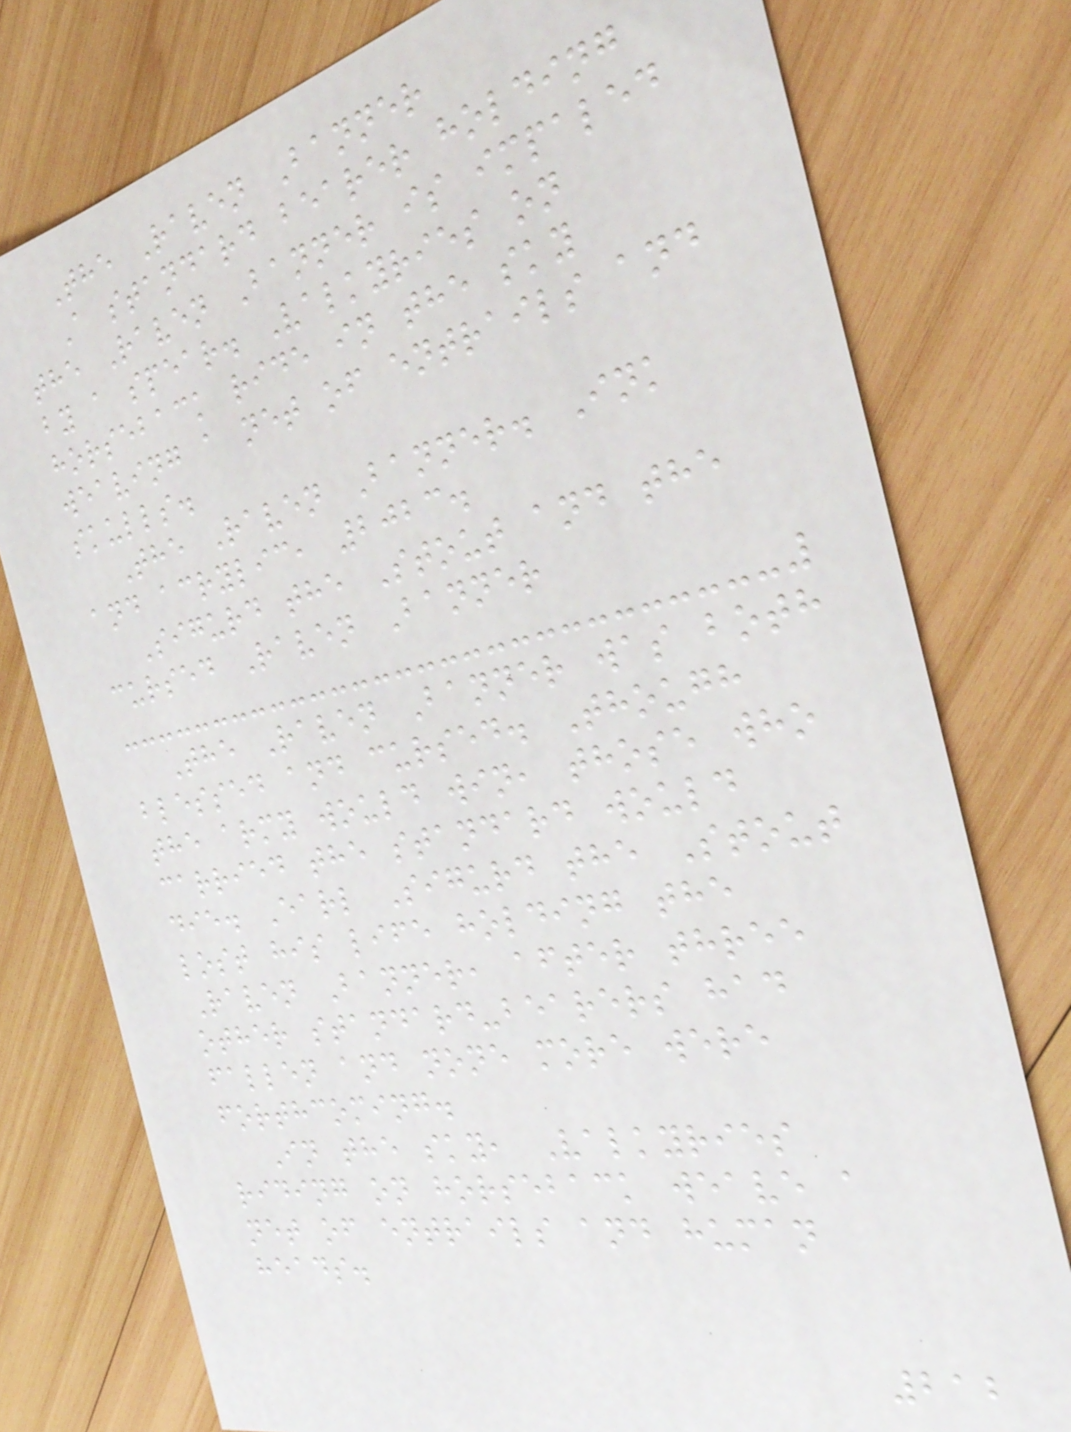The Raven Banner
A standard bearer holding
the Raven Banner is impaled
by a spear. Valkyries on
horseback ride in the sky
weaving a net of entrails and
skulls.
The Raven Banner. Ink
and acrylic, 2023.
Sigurd the Stout and the
cursed Raven Banner
The Raven Banner was both
blessed and cursed. Though
the army would win, those who
carried the standard would
die. Earl Sigurd the Stout
lost his life holding the
Raven Banner, after three
other standard-bearers had
fallen and none more were
forthcoming.
In the sky, Valkyries
riding on horseback weave a
net of entrails and human
heads.
212
